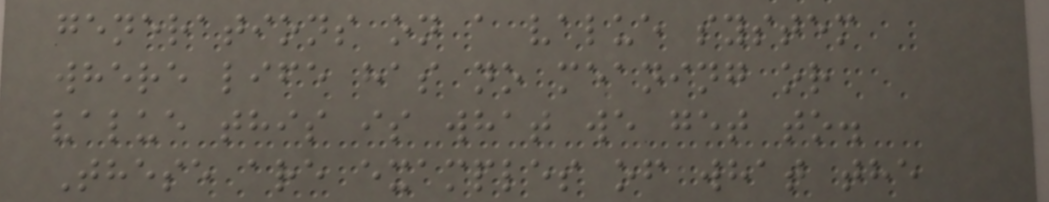generations on a value system
where life has no meaning or
value this is what we get to.
These are examples of what the
